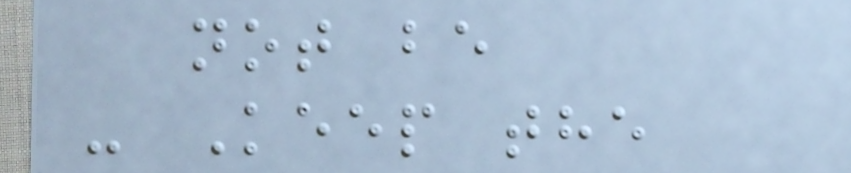not be
- Keep the
